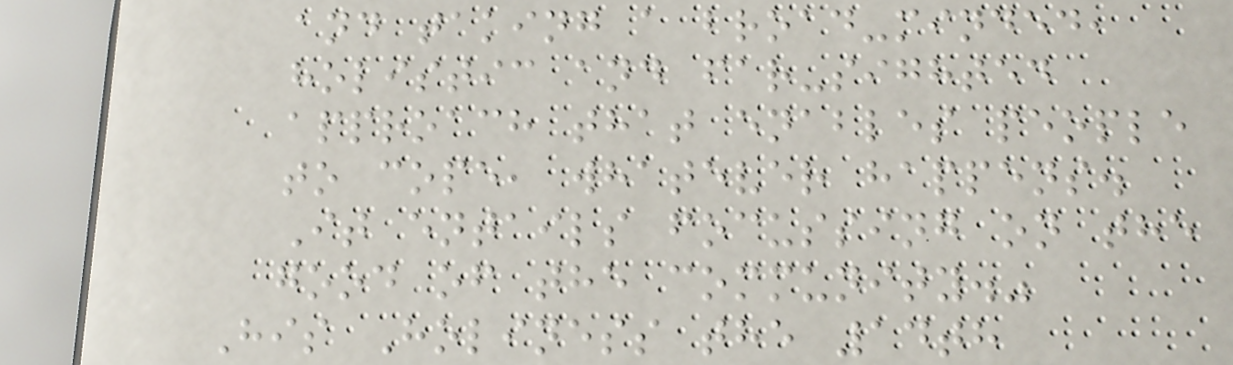and taking a broad-minded,
holistic and far-sighted
approach that enables people
to cope, whatever happens.
It entails focussing on the
good of the community."
His Holiness the 14th
